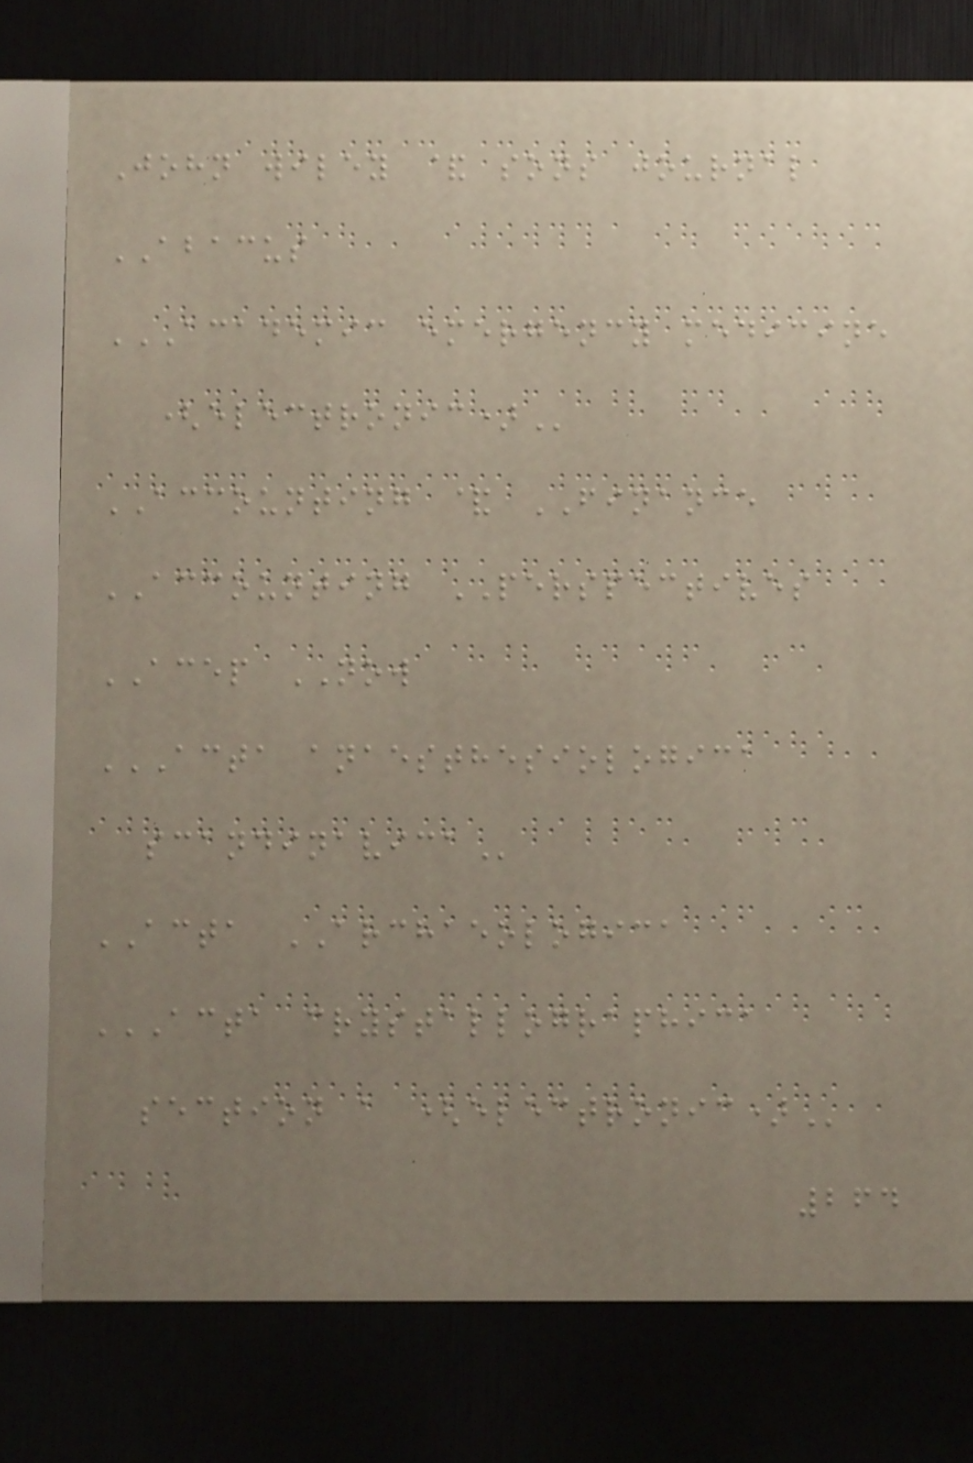John wiley & sons journal
ABACUS
ACADEMIC EMERGENCY MEDICINE
(ELECTRONIC)
ACCOUNTING & FINANCE
ACCOUNTING PERSPECTIVES
ACEP NOW
ACTA ANAESTHESIOLOGICA
SCANDINAVICA
ACTA ARCHAEOLOGICA
ACTA CRYSTALLOGRAPHICA
SECTION A (ELECTRONIC)
264
